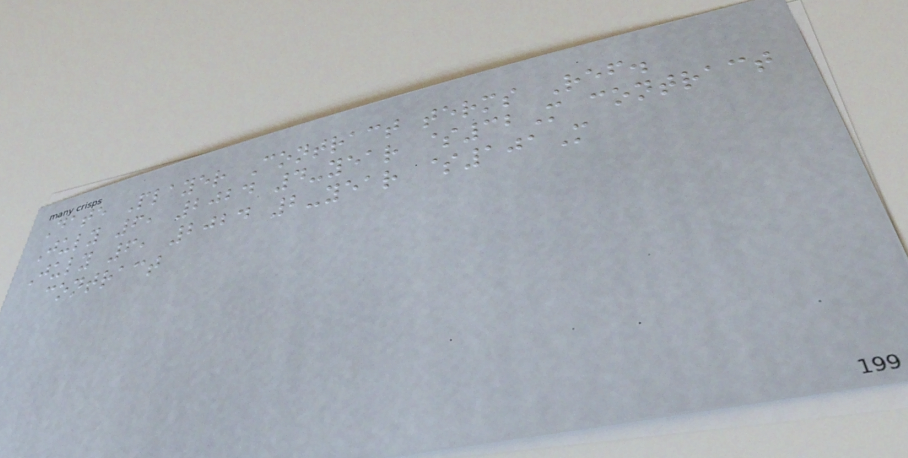Date Player Contract terms Ref.
July 6, 2024 4-year $32M contract
July 6, 2024 2-year $101M
contract
